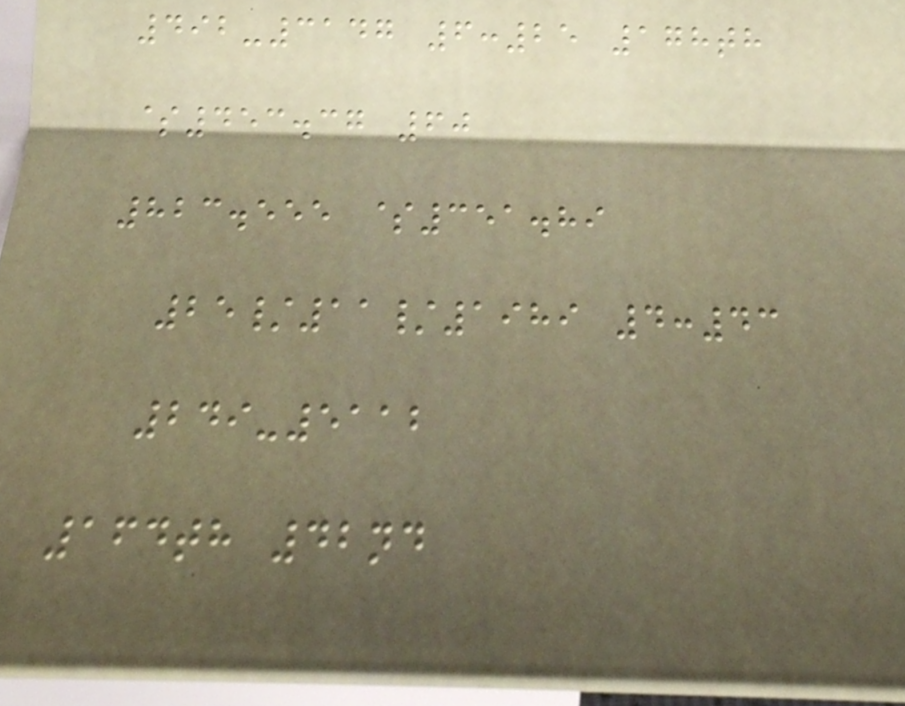492-3147 6:25 178th
$453.37 60
823.555 $351.89
25/11/1989 4:43
249-5112
164th 42nd
